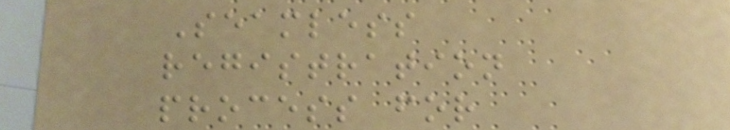Seamless
registration
process for
